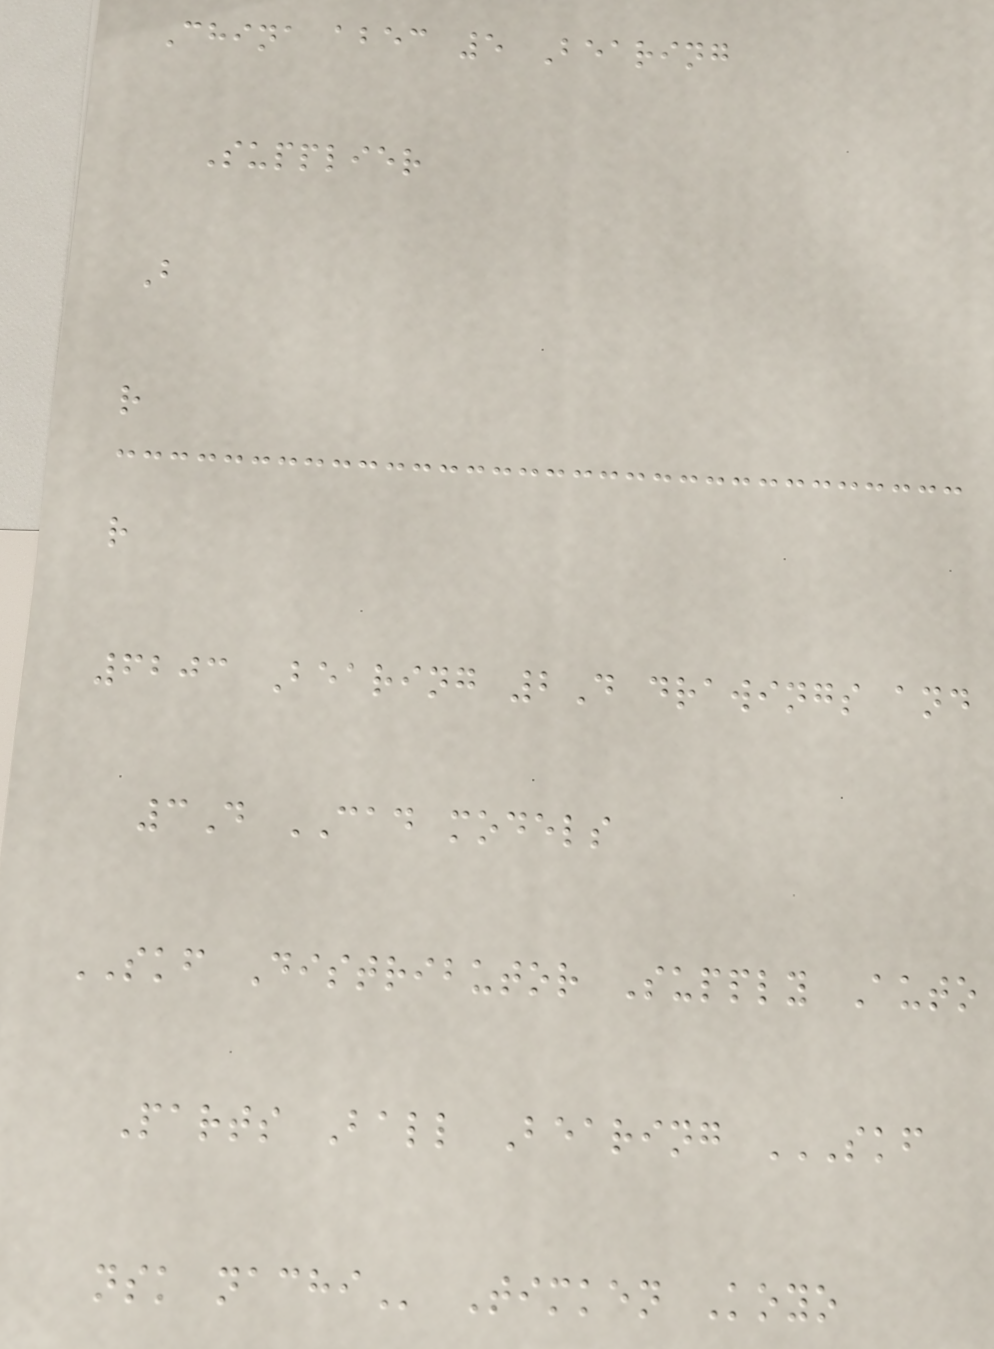China abec 5 Bearing
Supplier
B
r
r
6203 Bearing 2D drawings and
3D CAD models
SKF Distributor Supply Auto
Parts Ball Bearing SKF
NSK NACHI Timken Koyo
